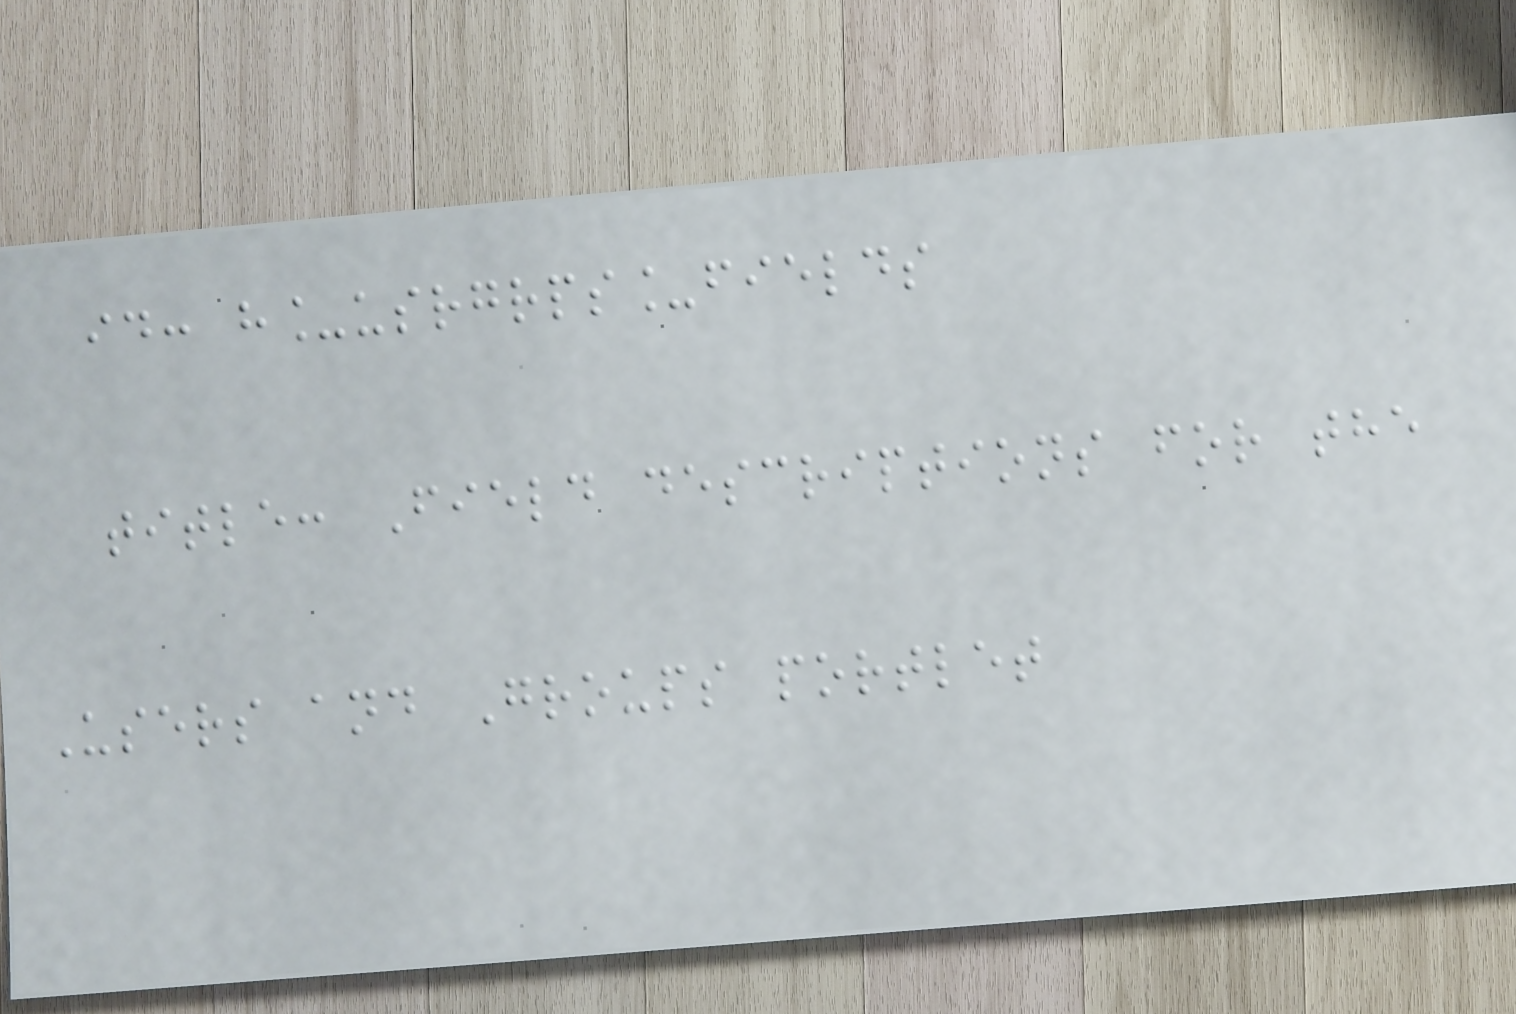id: h_usrgrps_fields
title: Field descriptions for the
Users and Groups portlet
